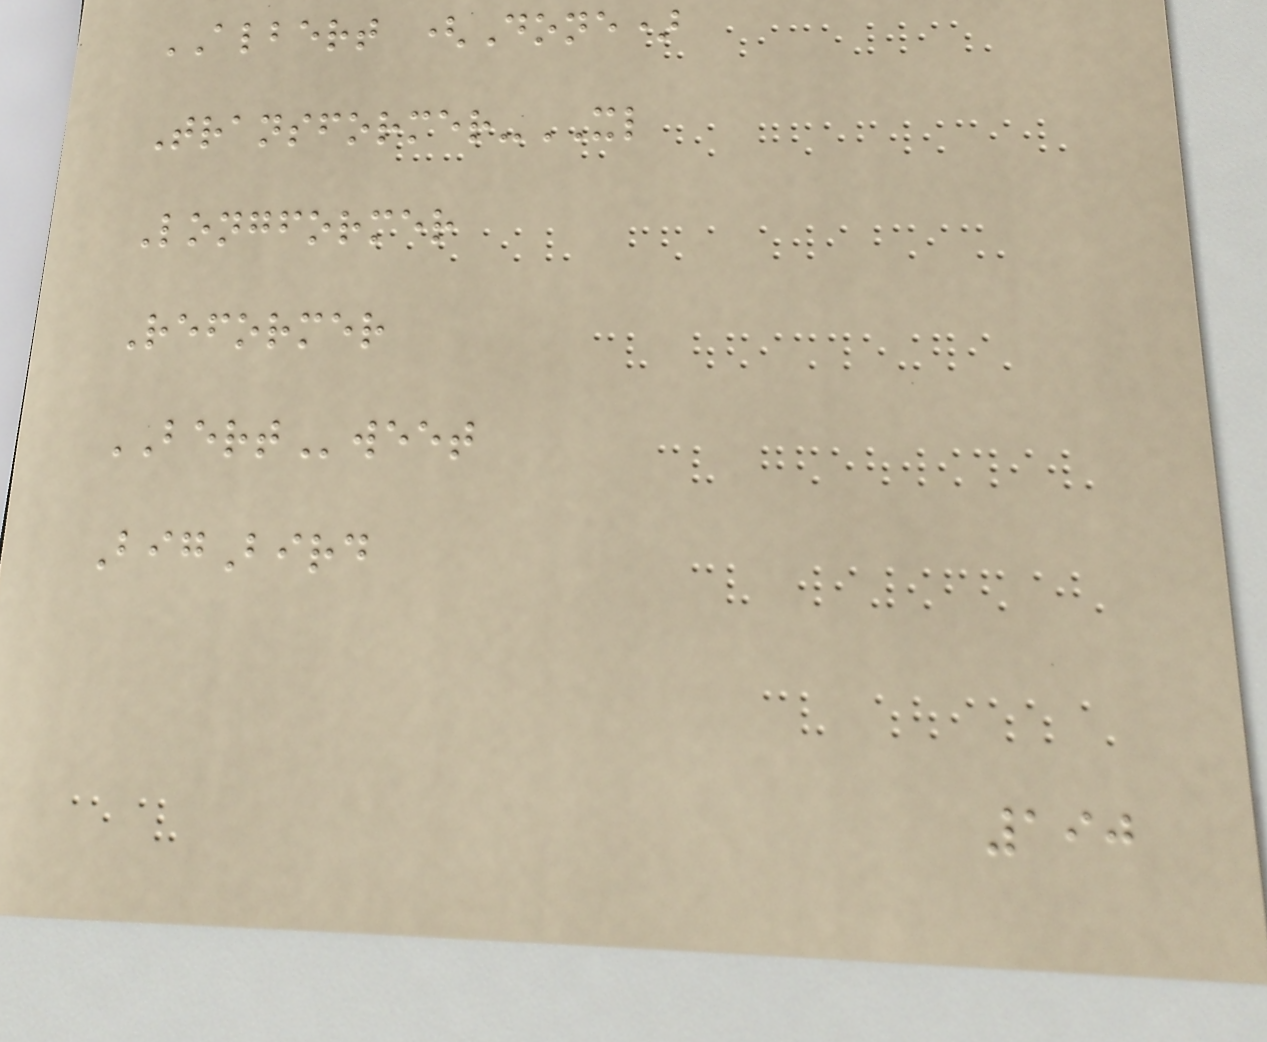ALBERT (Done)
Transformer-XL
Longformer
Reformer
BERTweet
BigBird
190
